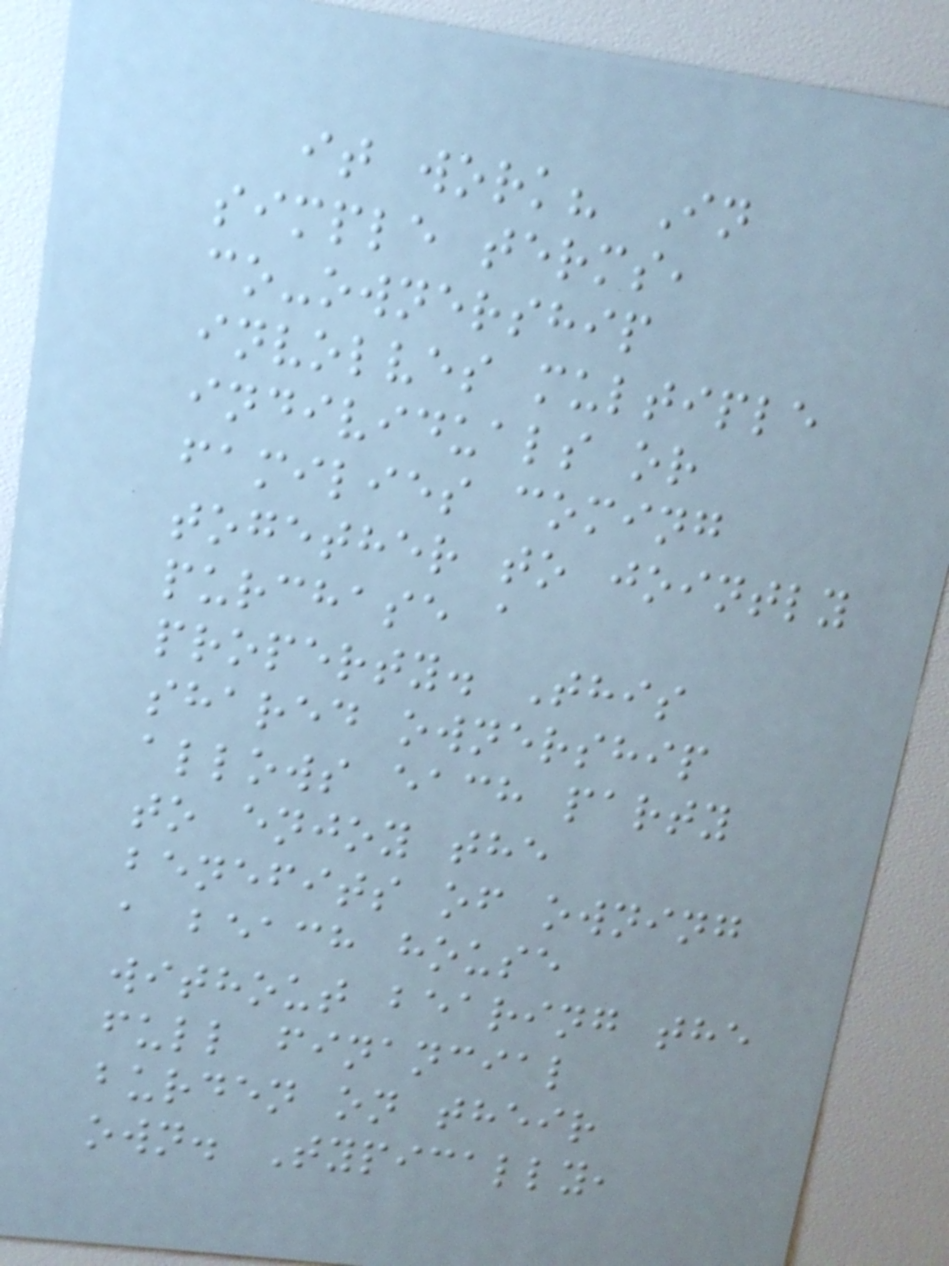it work? In
simple terms,
co-ownership
involves multiple
individuals or
families coming
together to jointly
purchase a
property. This
shared ownership
allows each party
to enjoy the
benefits of owning
a beach house
without bearing the
full financial
burden on their
own. Typically,
